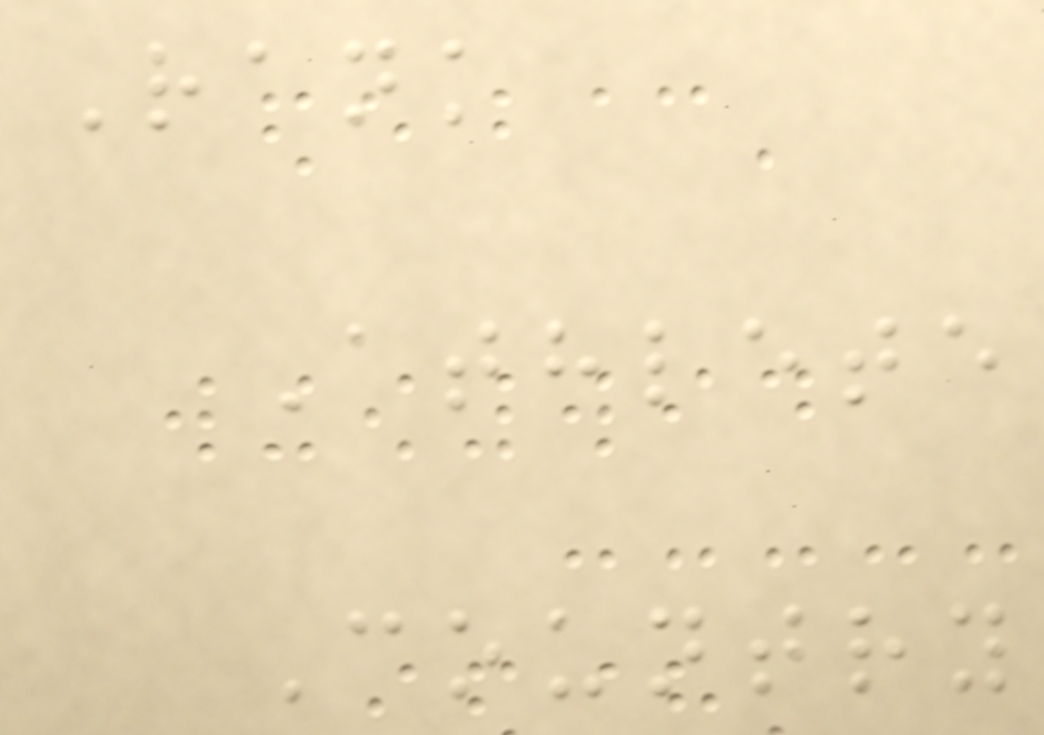Rank
Athlete
Country
